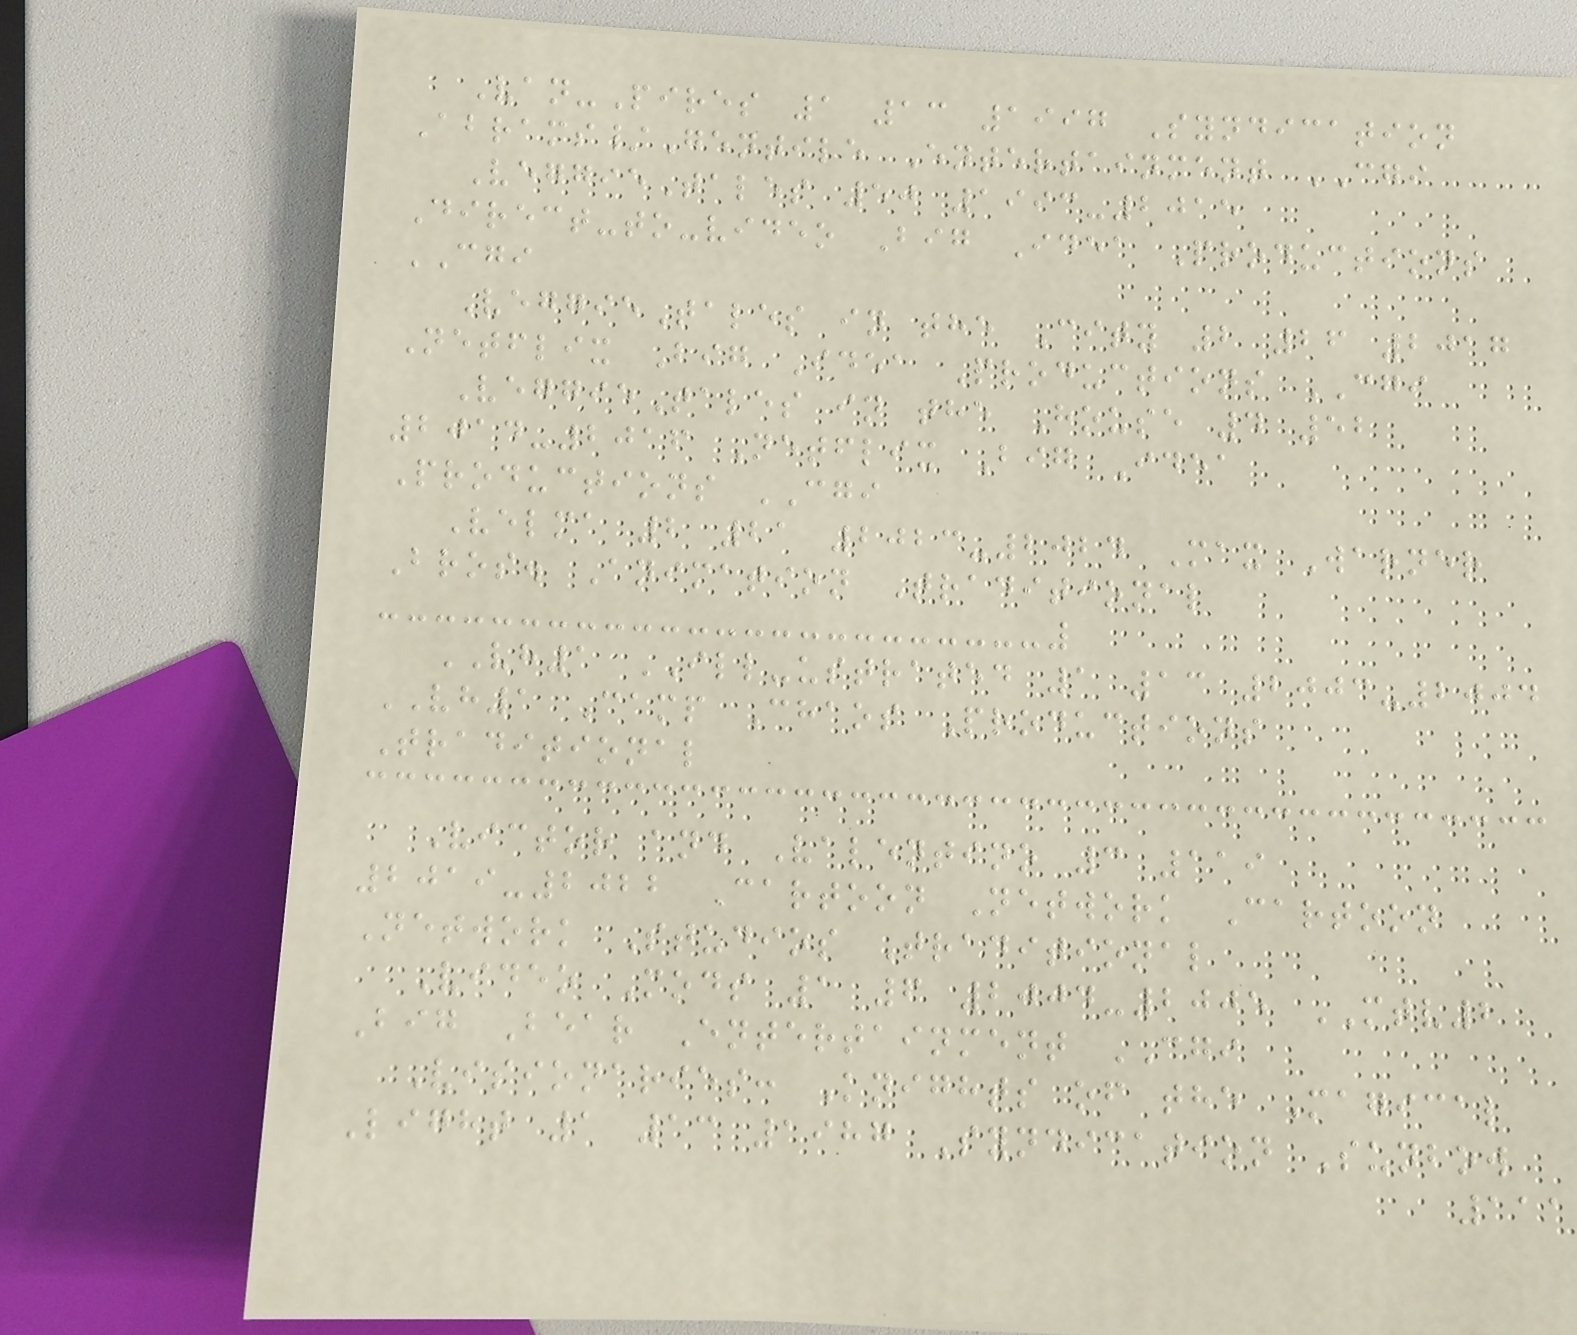Van-Pires 1 13 1997 Syndication
Abrams/Gentile Entertainment CGI
VeggieTales 50 1993-2015
Direct-to-video Big Idea Productions
CGI
VeggieTales in the City 2 26 2017
Netflix Big Idea Productions CGI
VeggieTales in the House 4 52
2014-2016 Netflix Big Idea
Productions CGI
Velma 2 21 2023-2024 Max Warner
Bros. Animation Traditional
VH1 ILL-ustrated 1 13 2003-2004
VH1 Camp Chaos Productions
Traditional
Victor and Valentino 3 119
2019-2022 Cartoon Network Cartoon
Network Studios Traditional
Video Mods 1 6 2004-2005 MTV2
Big Bear Entertainment CGI
Visionaries: Knights of the Magical
Light 1 13 1987 Syndication Sunbow
111
